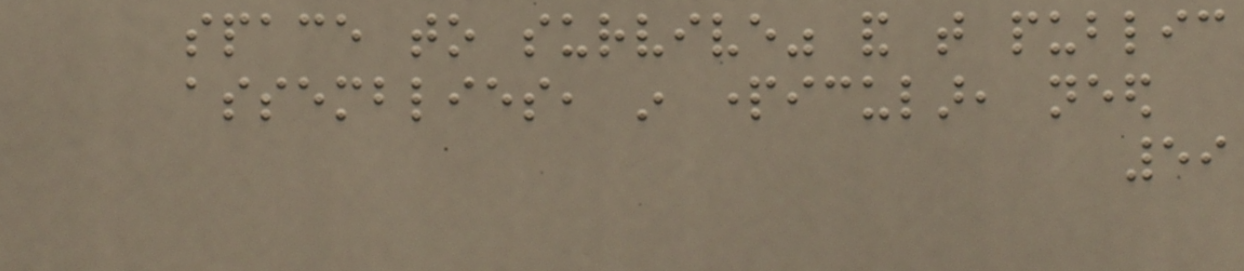space to survive" and that public
assemblies, in particular, need
59
